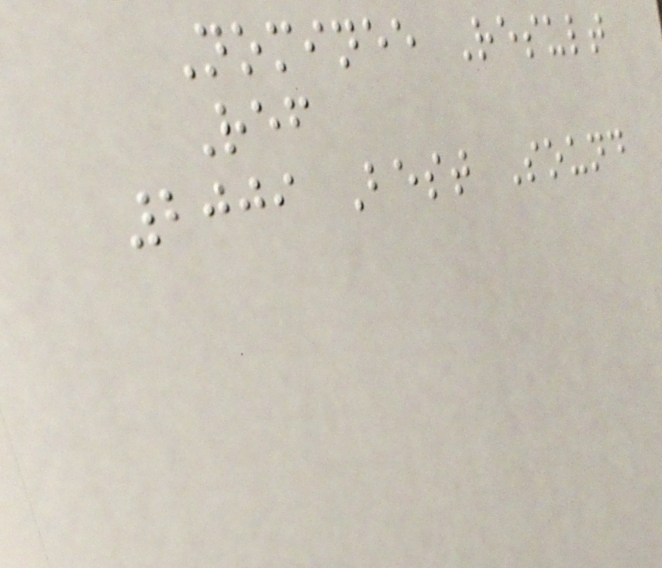Nominee Result
Ref
2009 Best Sound
